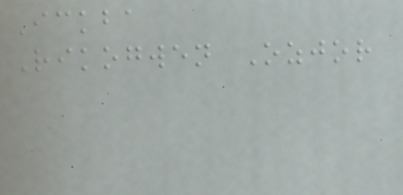Ickba
Rikogwen Ozjor
